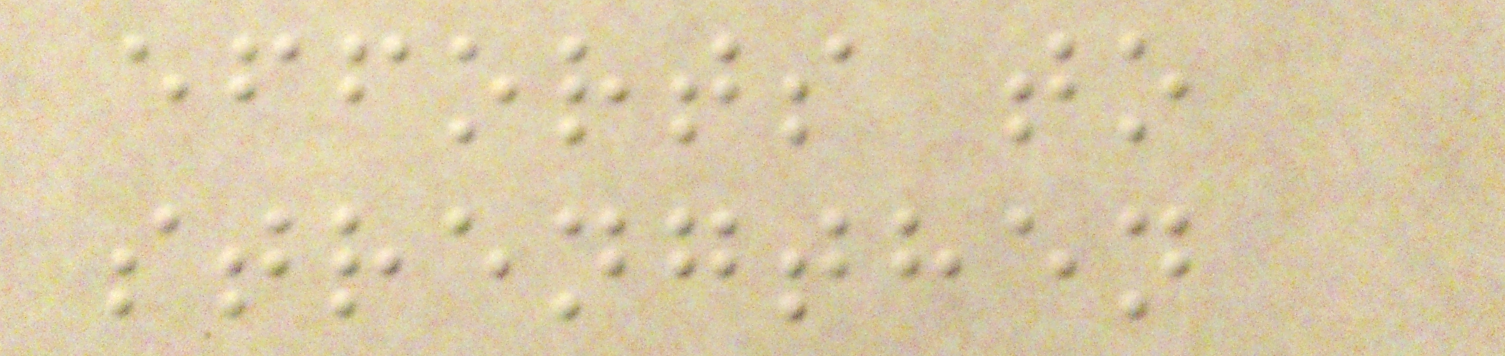efforts to
strengthen
